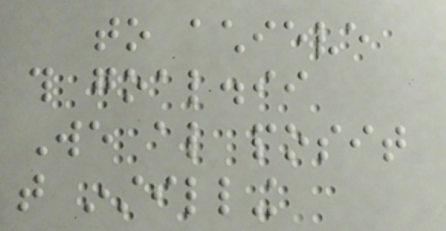to achieve
this goal.ii
We also posit
that instilling
